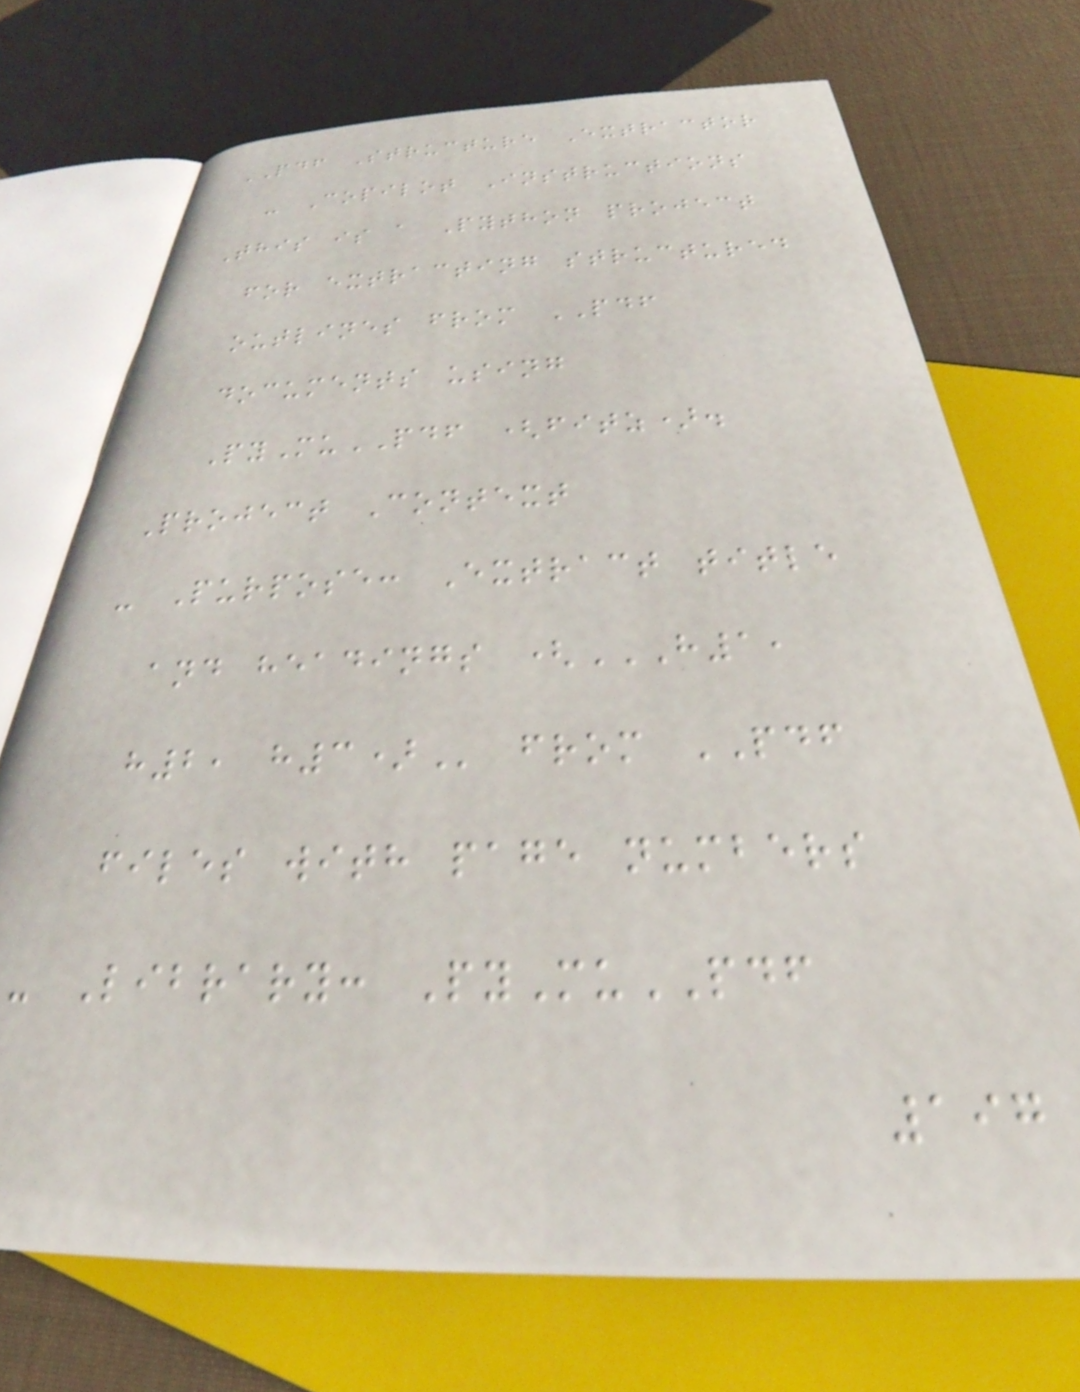PDF Structure Extractor
- Copilot Instructions
This is a Python project
for extracting structured
outlines from PDF
documents using
PyMuPDF (fitz).
Project Context
- Purpose: Extract title
and headings (H1,
H2, H3) from PDF
files with page numbers
- Library: PyMuPDF
197
